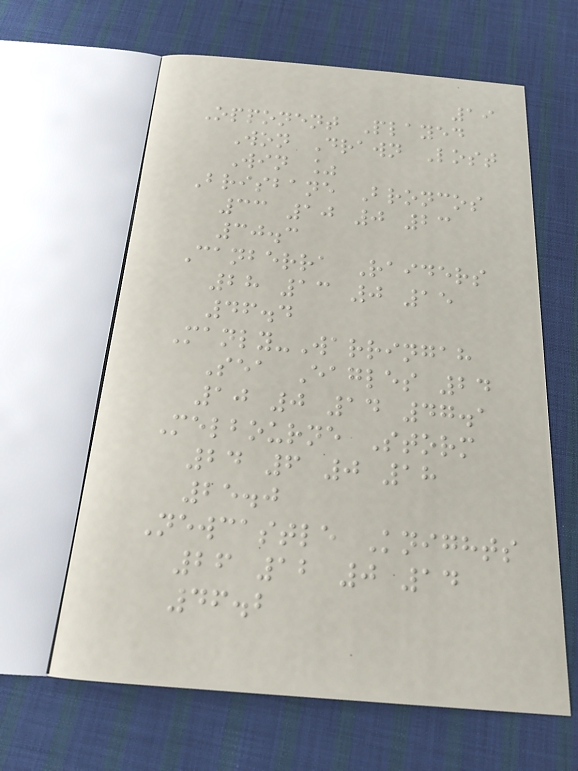19
Opponent Played
Won Drawn Lost
Win %
Brisbane Broncos
33 10 0 23
30.3
Canberra Raiders
28 13 0 15
46.4
Manly-Warringah
Sea Eagles 24
10 0 14 47.1
Melbourne Storm
24 6 0 18
25.0
Newcastle Knights
26 12 0 14
46.2
